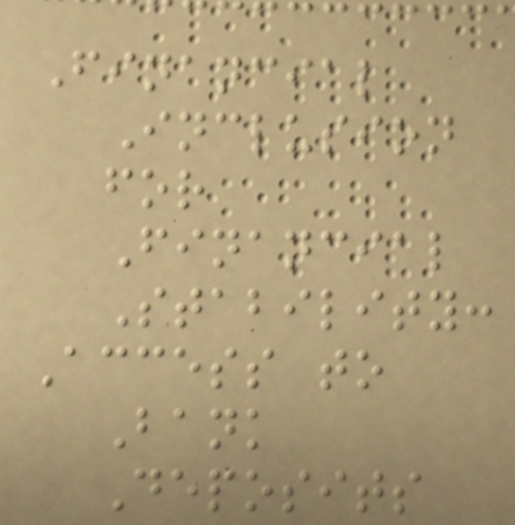Financial
Inclusion
for
Financial
Stability:
Access to
Bank
Deposits
